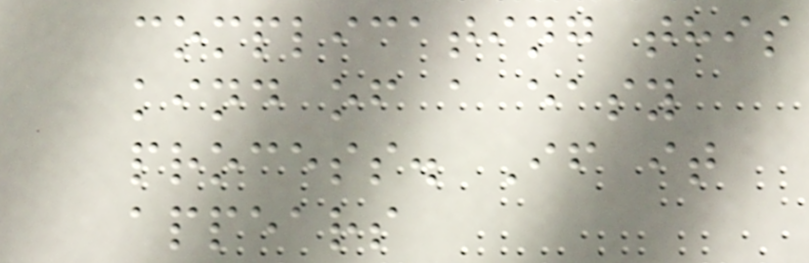complicating this
kind of a easy
process. If it
appears
